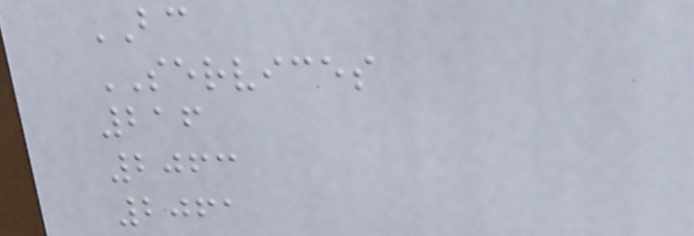BC
SERVICES
216
2063
2061
